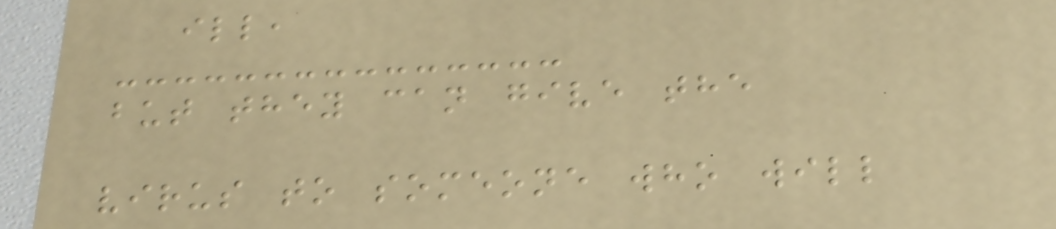ill,
but they can give the
virus to someone who will
